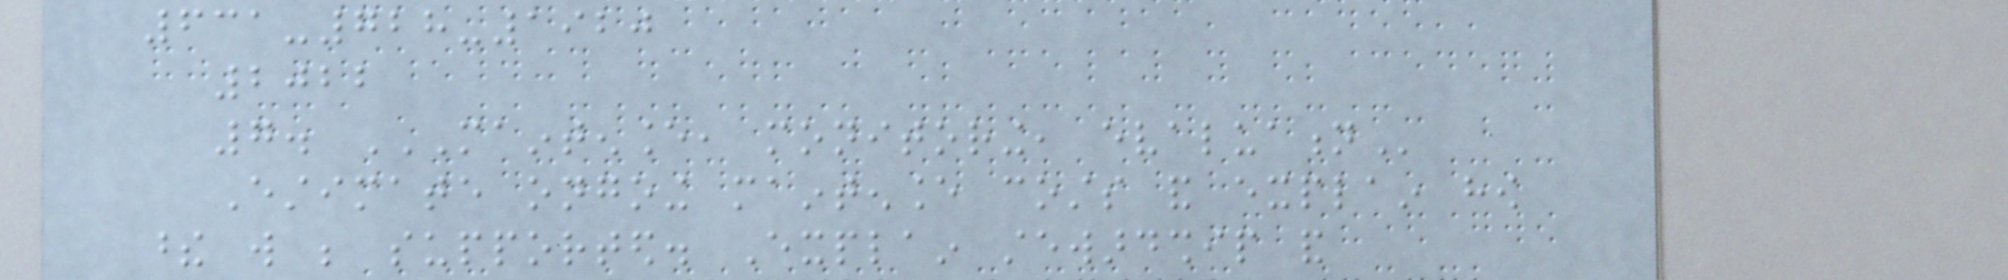631-728-1920
2022
7. MAINTENANCE, MONITORING, EVALUATION
Estimate ongoing maintenance costs and explain how
these will be supported. Explain stewardship and
